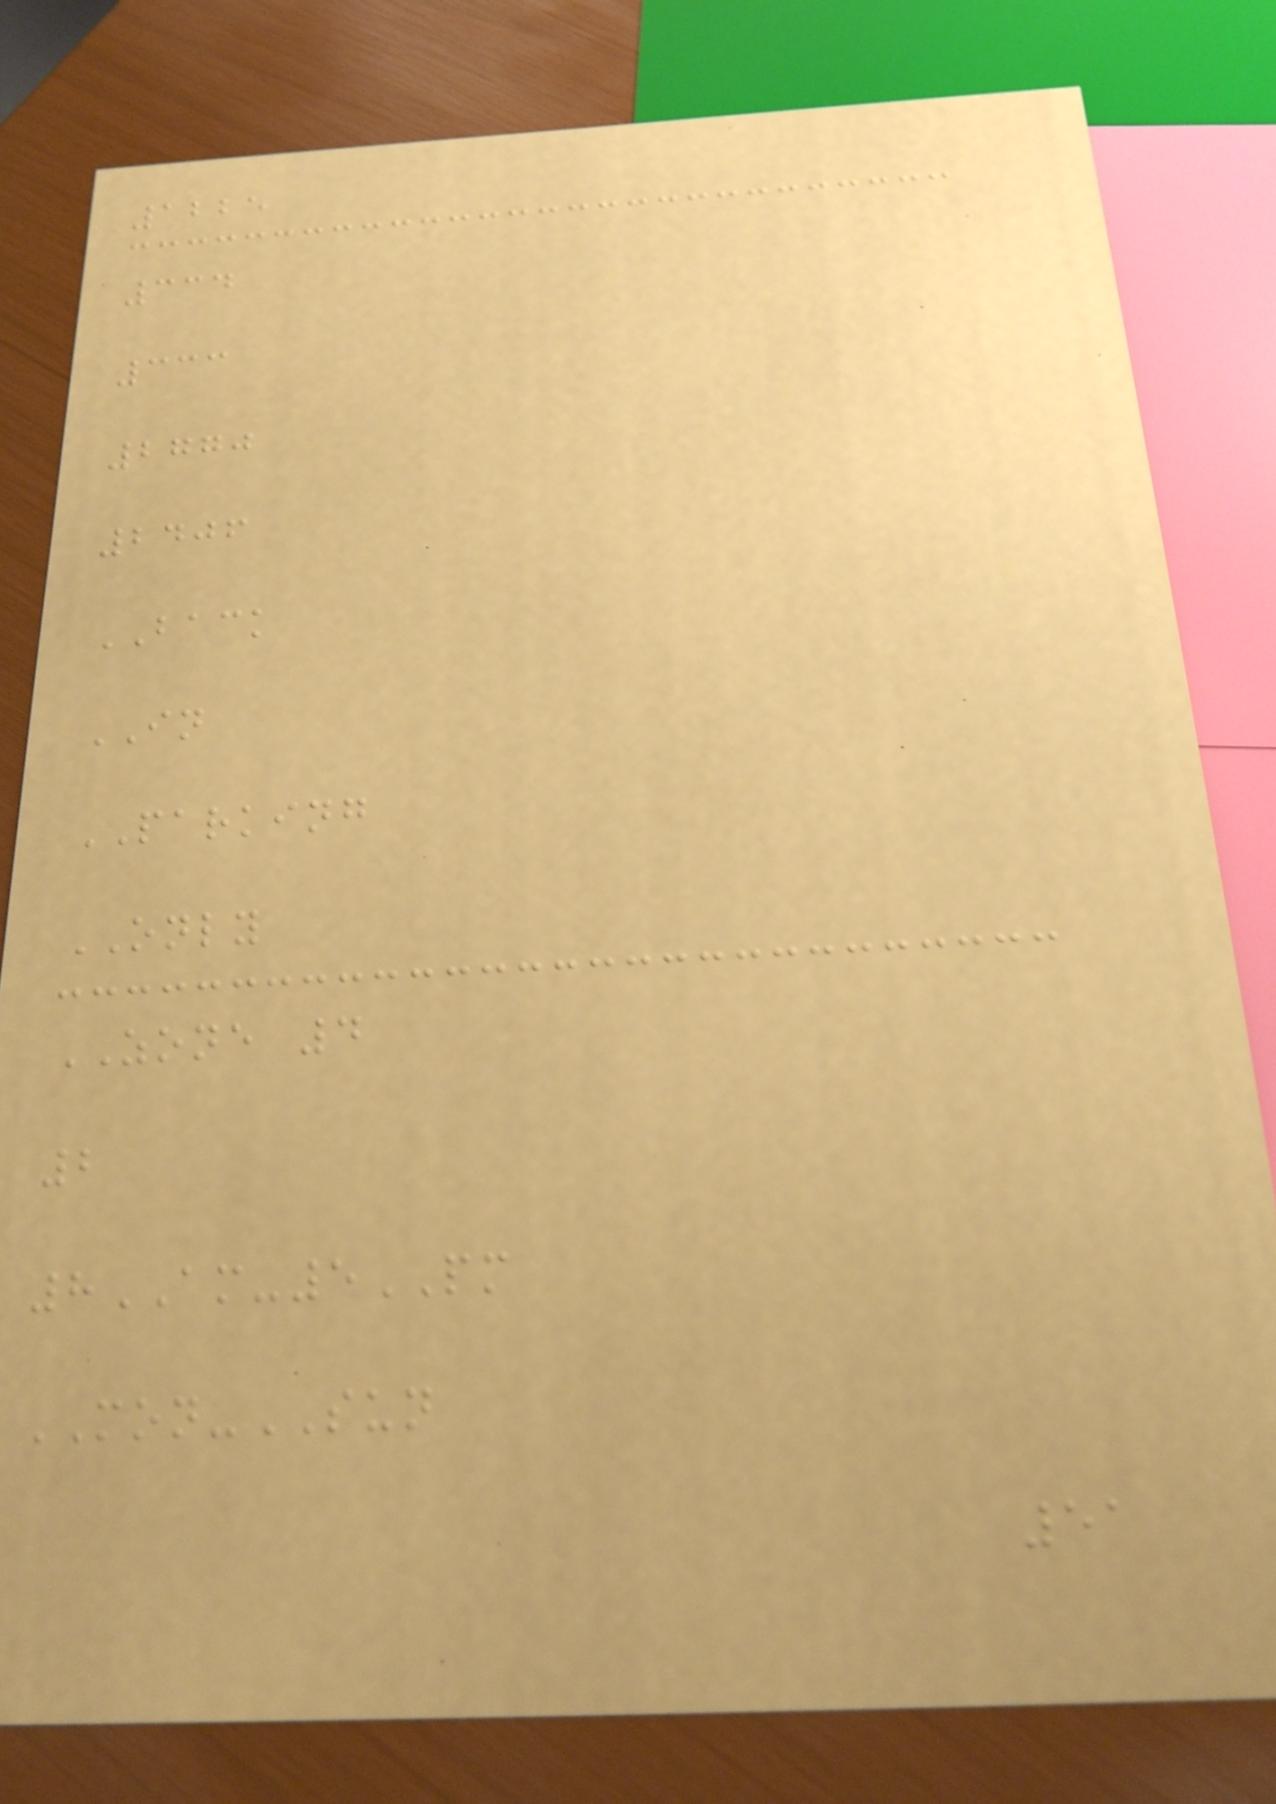1225
334
333
2770
2406
BACK
IN
PARKING
ONLY
ZONE 4
2
8AM-5PM
MON-SUN
51
